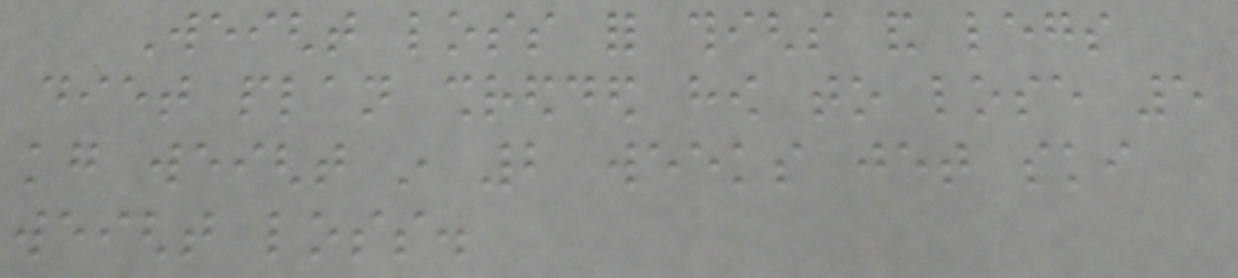Weight loss for thighs and legs
diet plan shredded how to lose 5
kg weight in 2 weeks jet ski
weight loss.
